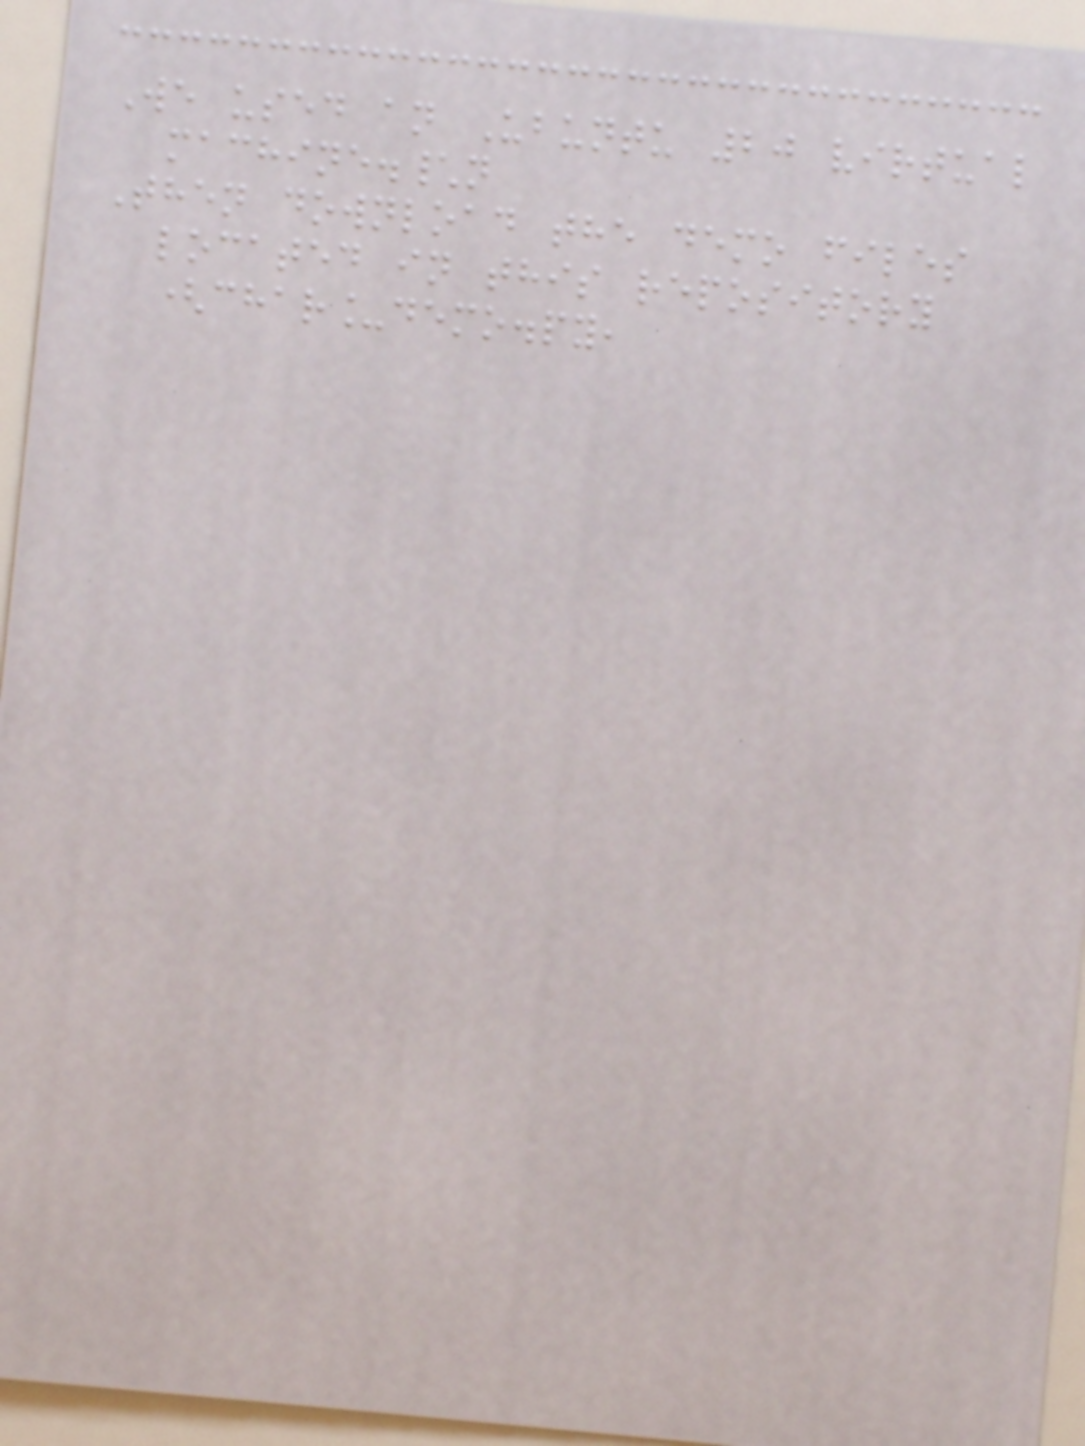We used an Ubuntu 20 virtual
machine.\n
Then download the demo files
located in this repository
(char_demo.py,
